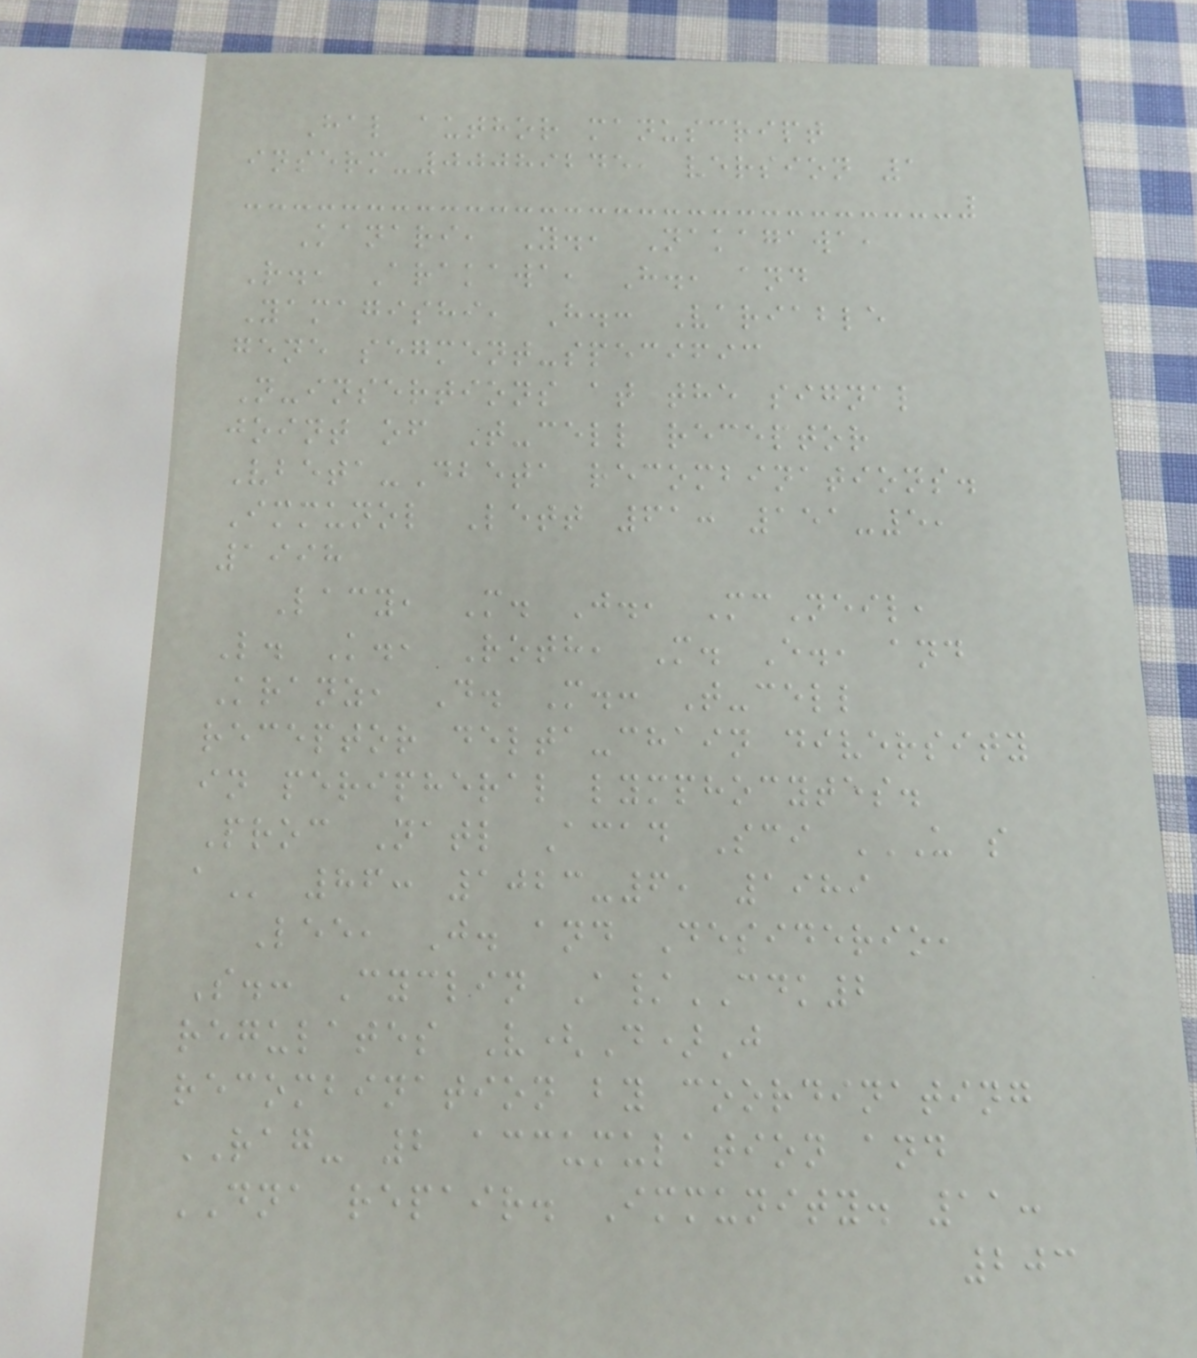Hal author manuscript
inserm-00089245, version 1
Kanari, Y., Nakagawa,
R., Arakawa, H., and
Yamagishi, H.: Variable
gene segment-specific
N-insertions at the signal
joint of T-cell receptor
Vbeta-Dbeta recombinations.
Immunol Lett 61: 151-5,
1998
Lacy, M. J., McNeil,
L. K., Roth, M. E., and
Kranz, D. M.: T-cell
receptor delta-chain diversity
in peripheral lymphocytes.
Proc Natl Acad Sci U S
A 86: 1023-6, 1989
Lee, J. and Desiderio,
S.: Cyclin A/CDK2
regulates V(D)J
recombination by coordinating
RAG- 2 accumulation and
DNA repair. Immunity. 11:
203
